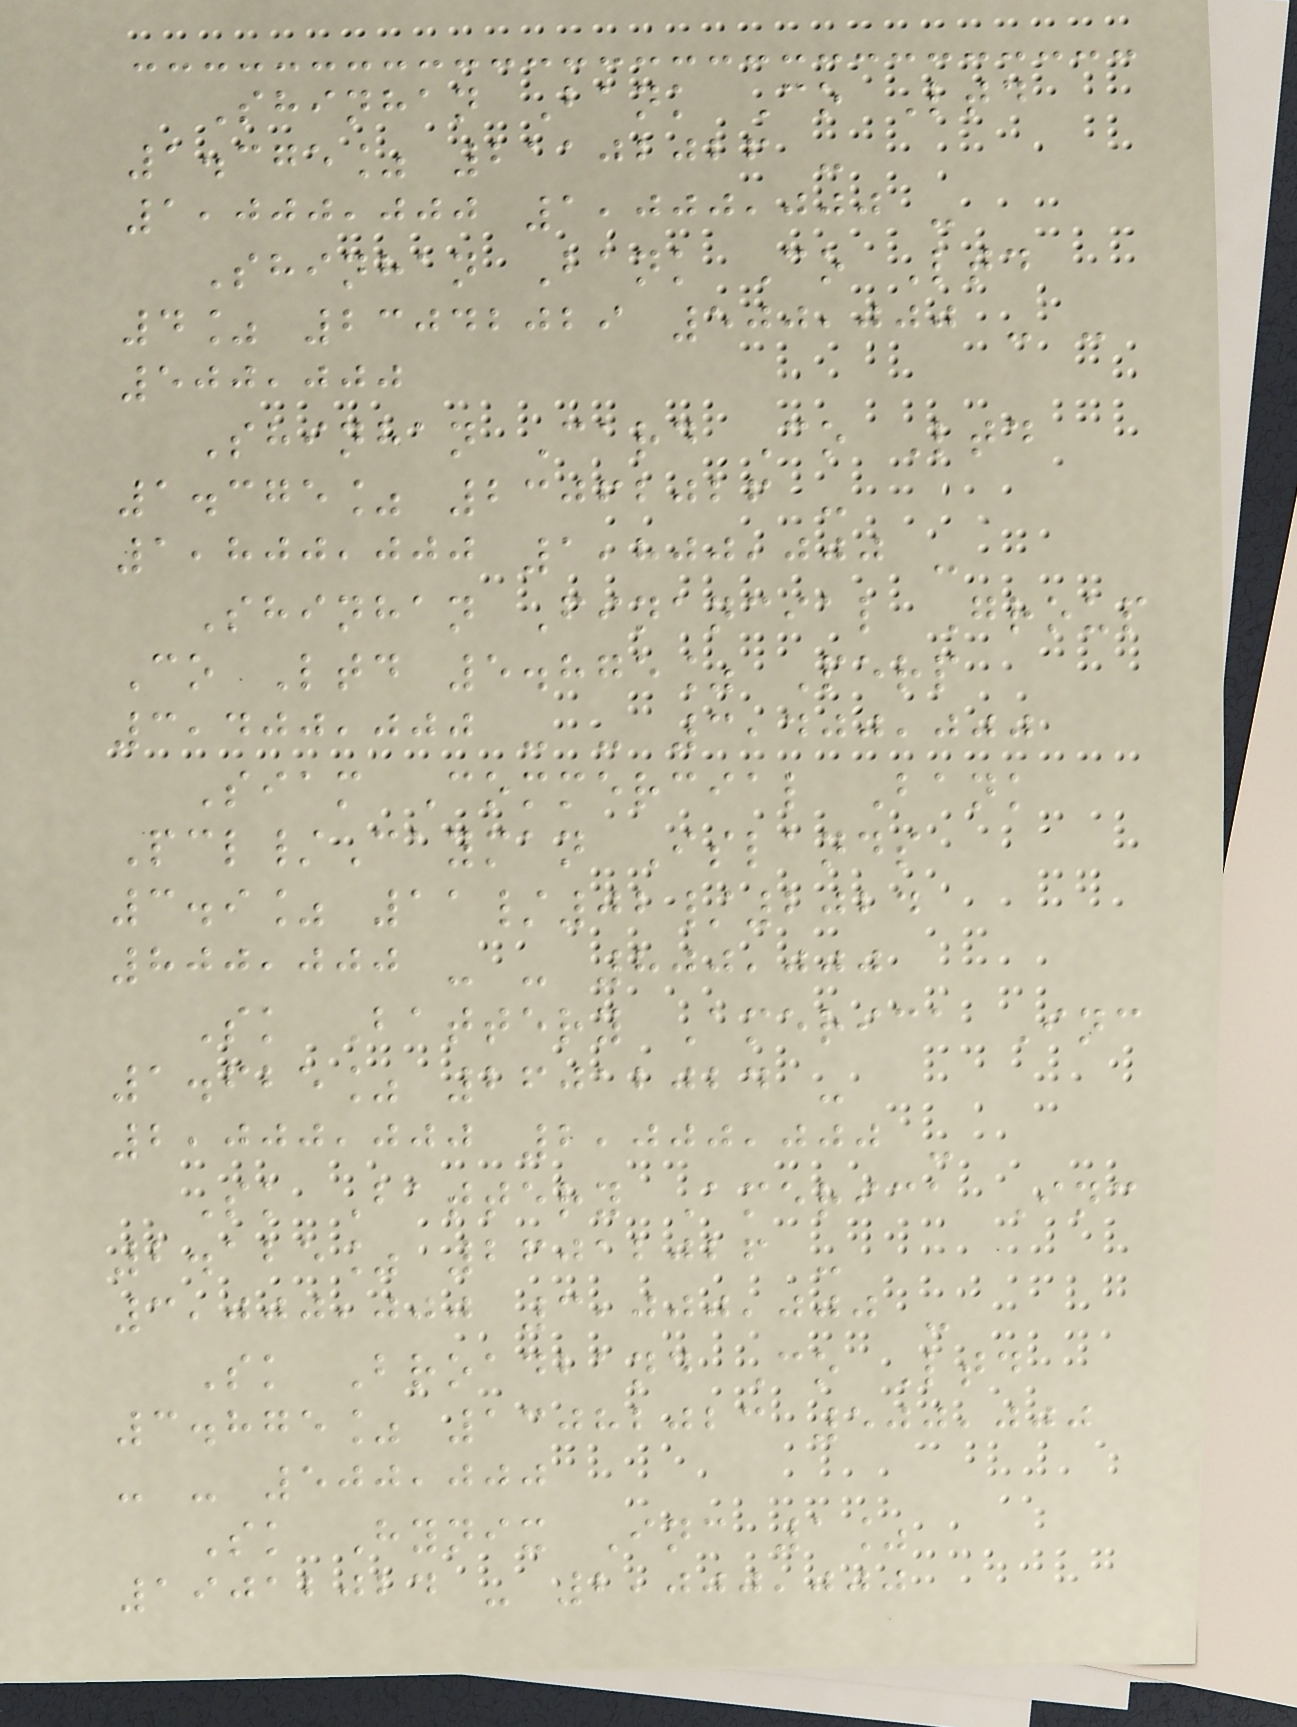Shinhan Bank Co Ltd
1.375% 21102026 -
1,000,000 1,000,000 -
Shinhan Bank Co Ltd
4% 23042029 500,000 - -
500,000
Shinhan Card Co Ltd
1.375% 23062026 -
1,800,000 1,800,000 -
Shinhan Financial Group
Co Ltd 5.875% Perp
3,400,000 - - 3,400,000
Siam Commercial Bank
Pcl/Cayman Islands
3.9% 11/02/2024
800,000 - - 800,000
Sk Battery America Inc
1.625% 26012024 -
2,000,000 2,000,000 -
Sk Battery America Inc
2.125% 26012026 -
3,000,000 3,000,000 -
Sk Broadband Co Ltd
3.875% 13082023 500,000
- - 500,000
Sk Hynix Inc 1%
19012024 - 2,000,000
